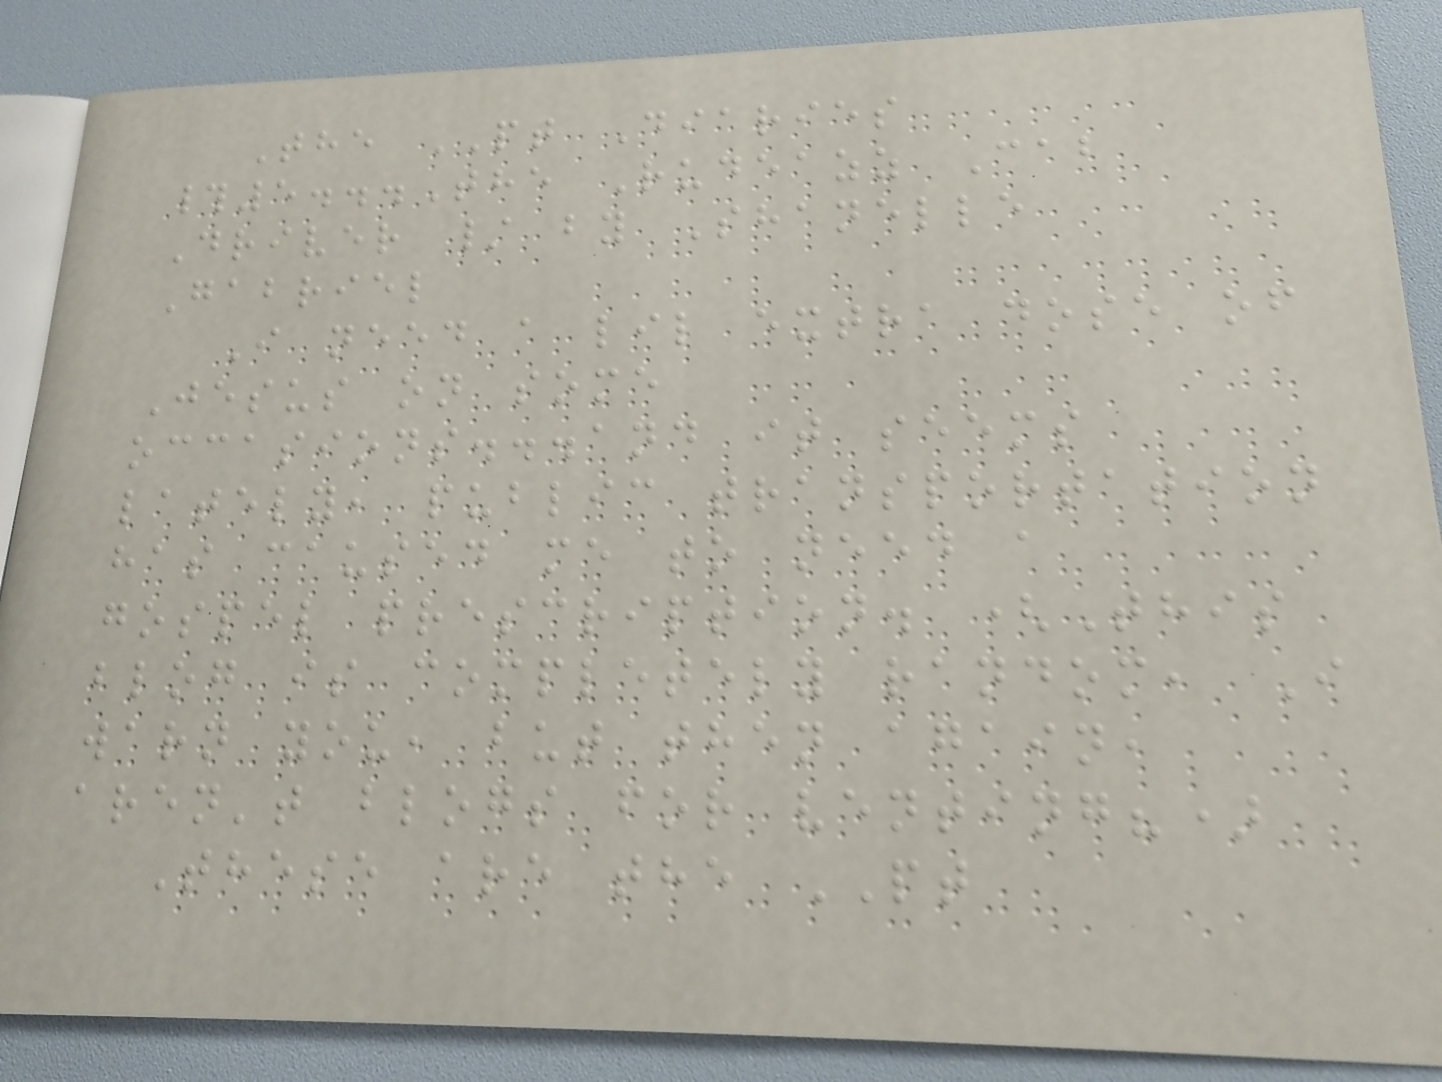The PT Diaries
#5...The Rudeazz Cab
Driver / by Shanelle
Gabriel
I need a lil extra dose of
Jesus on some
occasions...and it seems
lately, public transportation
has caused me to need a
gospel prescription. (This
blog is completely random, I
warn you, but then again,
aren't blogs for venting?)
These are the PT
